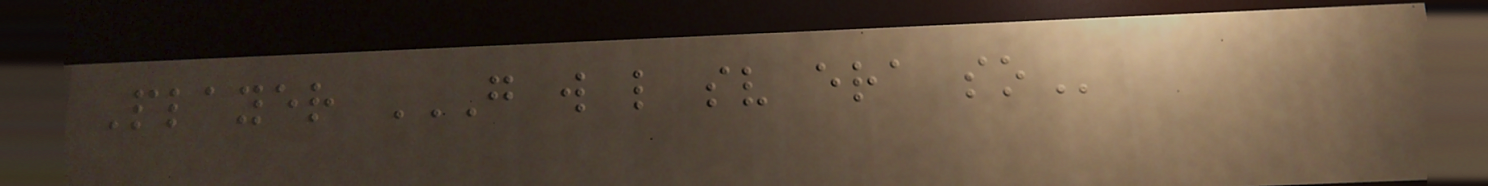Player G W L SV ERA SO
